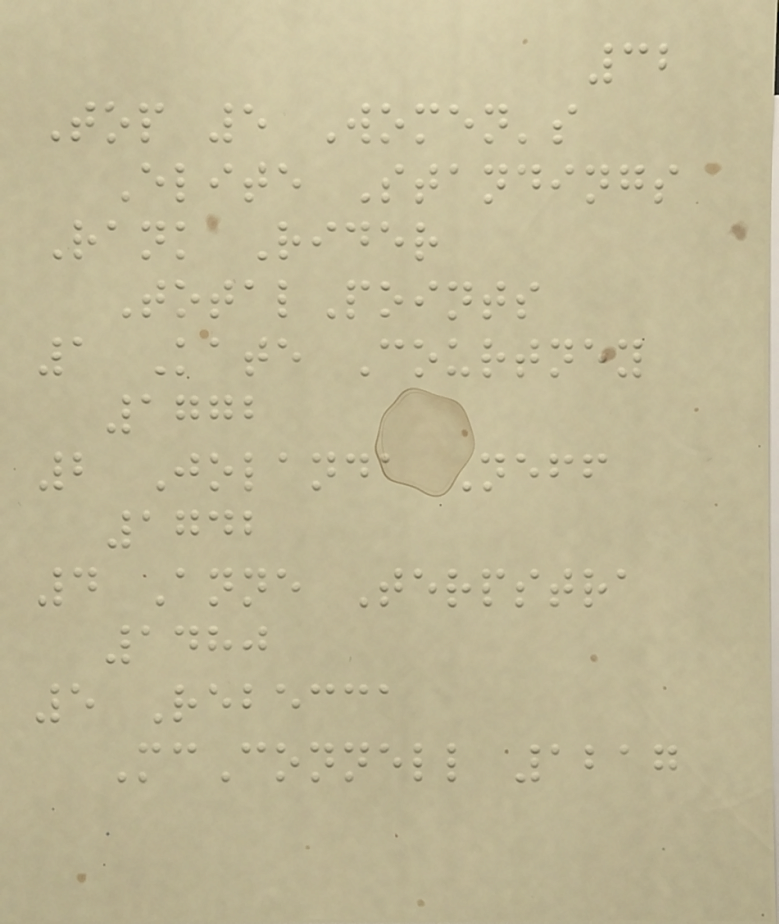32
Top 5 Women's
Elite Standings
Rank Rider
TotalPoints
1 Kate Courtney
1772
2 Jolanda Neff
1742
4 Anne Terpstra
1480
5 Rebecca
McConnell 1217
